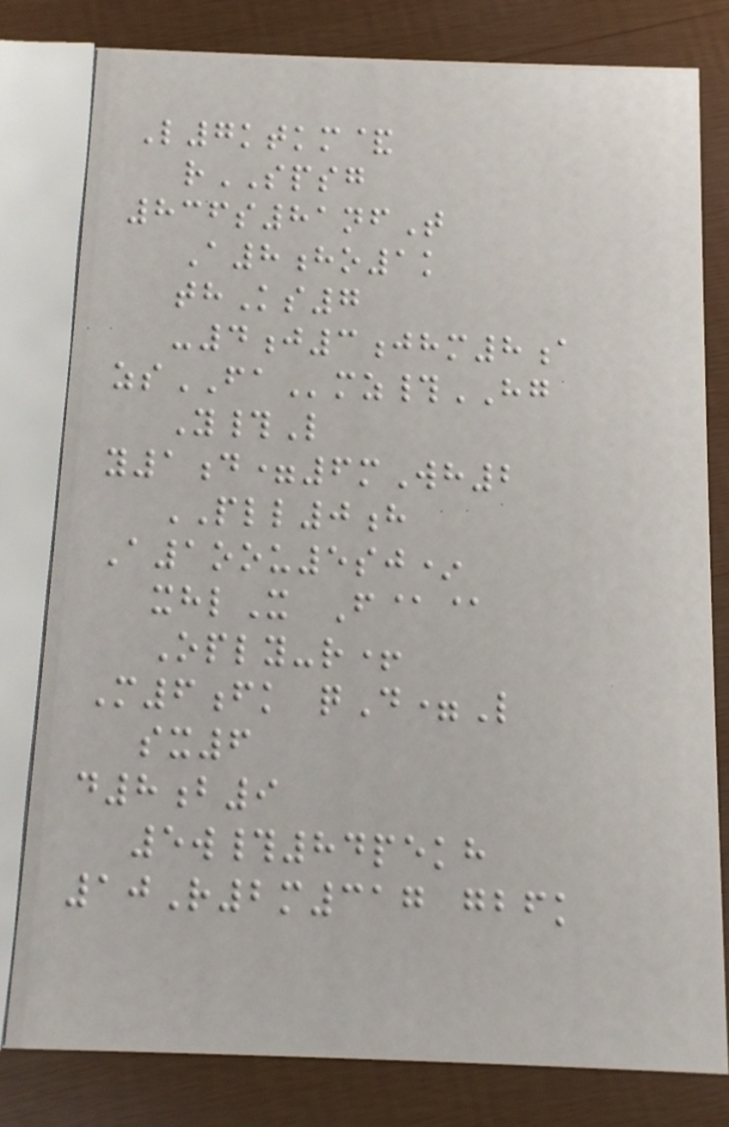L7ktkm&
rSPSG
836s81nfT
A8ho1k
thKs7
-4j3jhm8a
zsFAmz#HG
Y#L
y1d=6mWh2
PLL0h
A1oou5sj*
xhlX F@@
Oply-r+
M6fk qD=L
sx6
d8b9
5w#84pekh
10R2m317 gbfk
